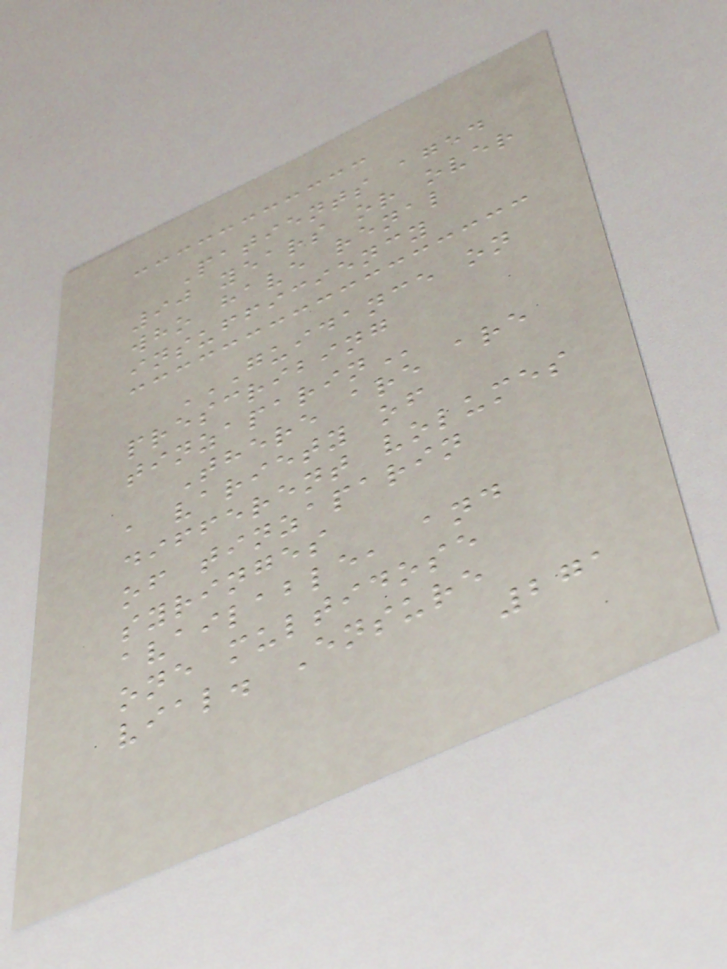Patients aged
90 years or over
who have renal
insufficiency
GUIDANCE ON
PRESCRIBING
TINZAPARIN
There are are
a variety of
different volumes
of tinzaparin
syringes
available, and
one multidose
vial. Ensure
271
